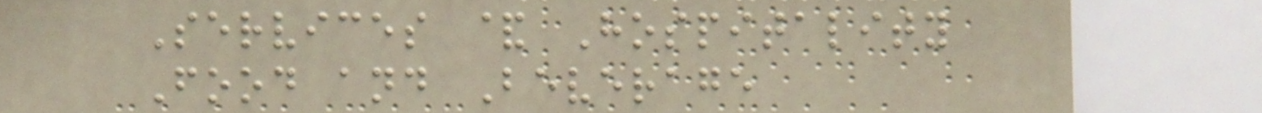Services & Hospitality
Food and Beverage
